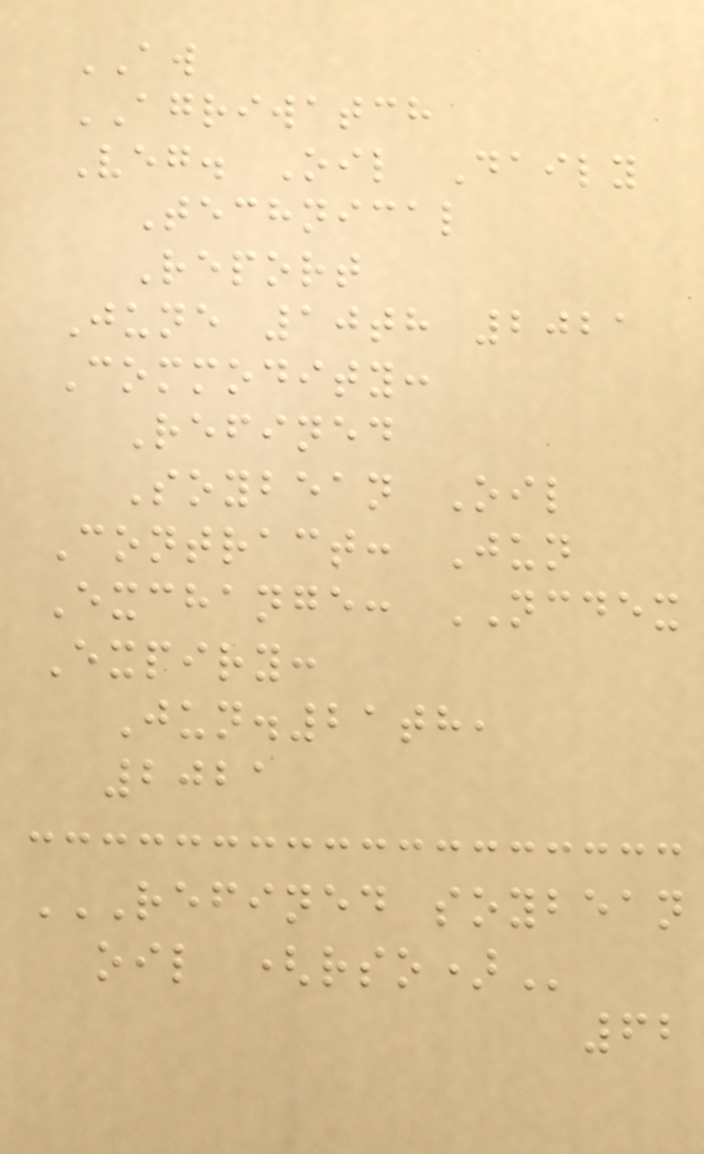AW
AGRIWATCH
Veg. Oil Daily
Technical
Report
June 10th 2021
Commodity:
Refined
Soybean Oil
Contract: Jun
Exchange: NCDEX
Expiry:
Jun.21th,
2021
REFINED SOYBEAN
OIL (RSO)
62
